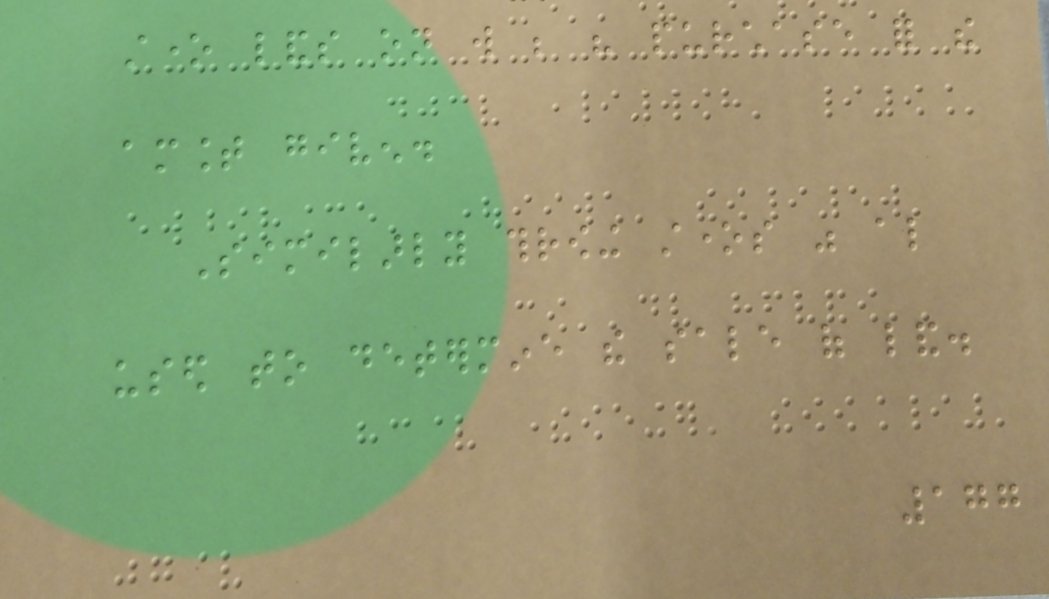stone lands on will be his purchase for the
amount given.
Similarly throwing stones was also
used to determine the sale of land.
177
